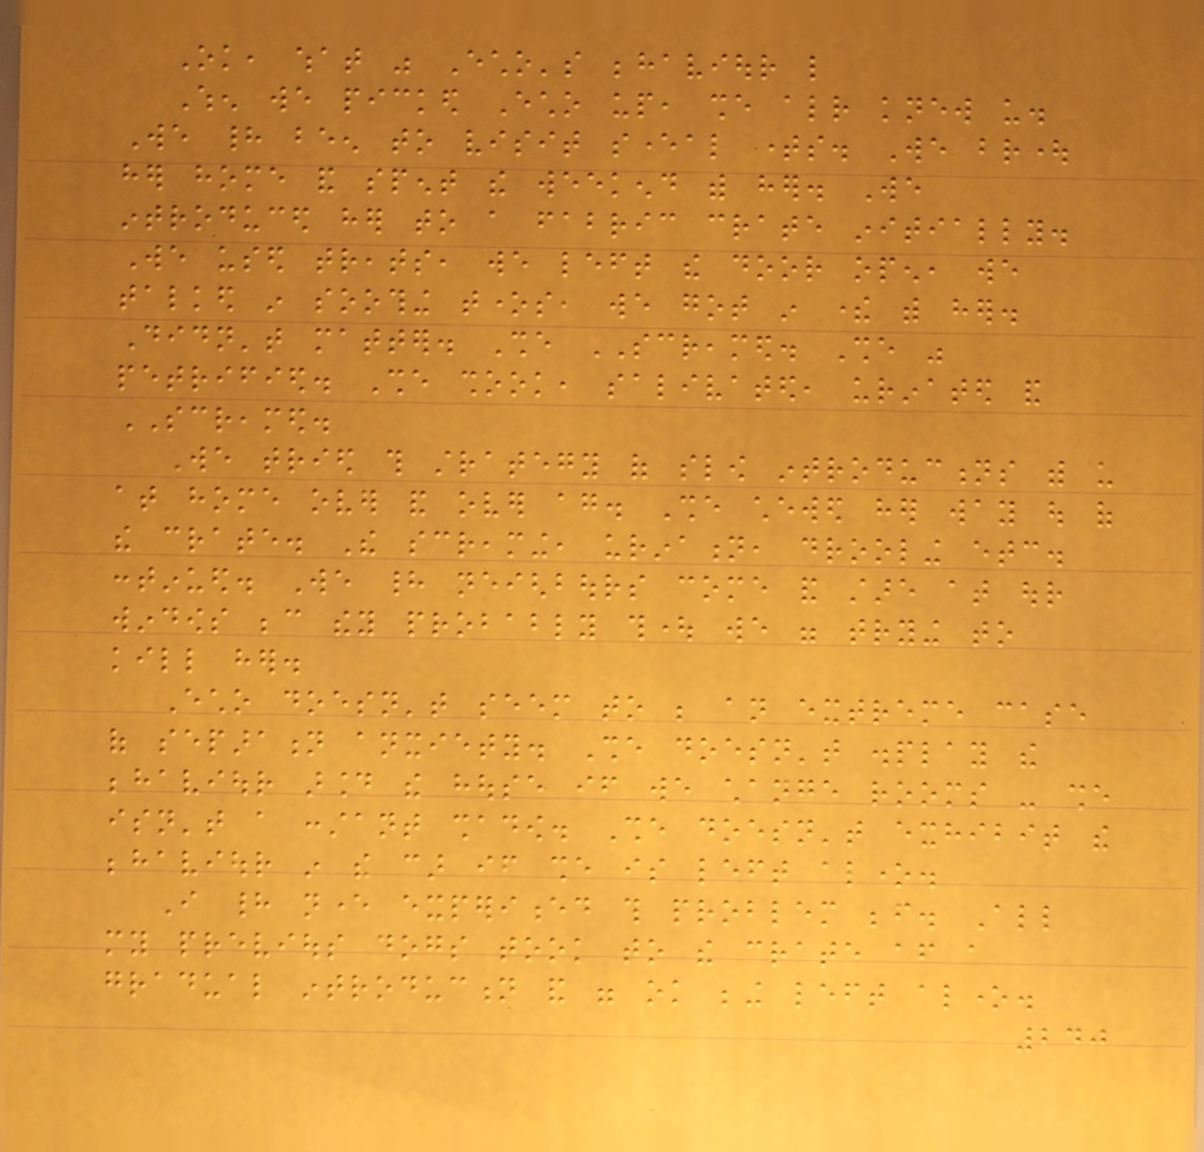Ok, what was Echo's behaviour like
When we picked Echo up, she already knew us.
We had been to visit several times. We brought
her home and spent the weekend with her. We
introduced her to a fabric crate initially.
We used treats, we left the door open, we
talked in soothing tones, we got in there with her.
Didn't matter. She SCREAMED. She was
petrified. She shook, salivated, urinated and
SCREAMED.
We tried this strategy of slow introductions with us
at home over and over again. She chewed her way out of
the crate. The screaming, urination, drooling etc.
continued. We had neighbours come and stare at our
windows because they probably thought we were trying to
kill her.
Echo doesn't seem to be an extreme case
of separation anxiety. She doesn't display the
behaviour around the house if we change rooms - she
isn't a constant shadow. She doesn't exhibit the
behaviour in the car if she is left alone.
I had never experienced this problem before. All
my previous dogs took to the crate after a
gradual introduction and were ok being left alone.
240
